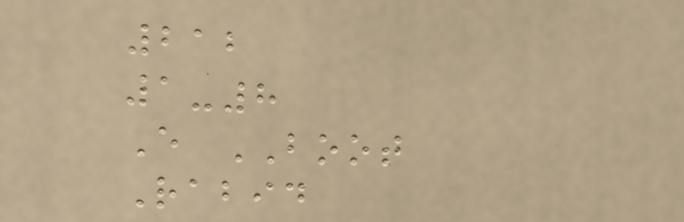212
1-8
E BOOT
Rabid
